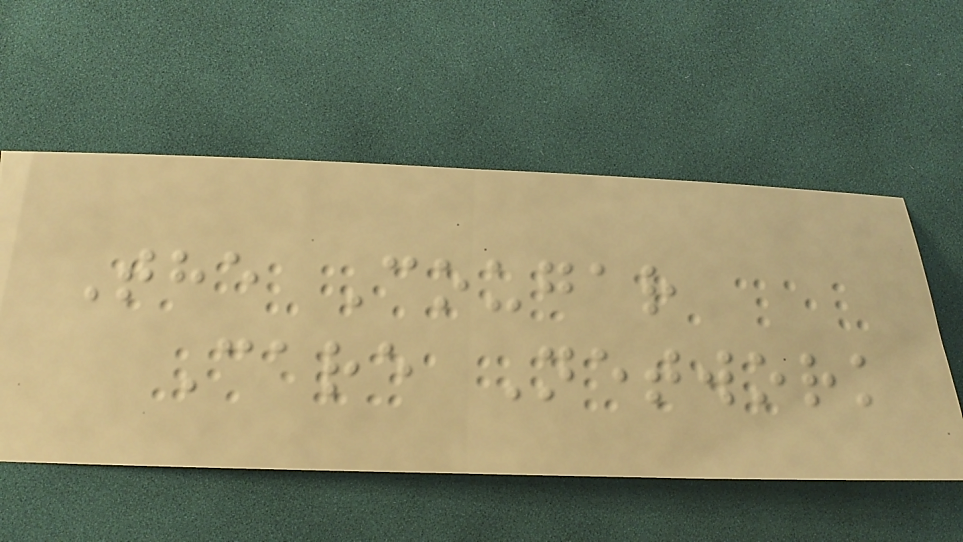The Cougar
Care Network
